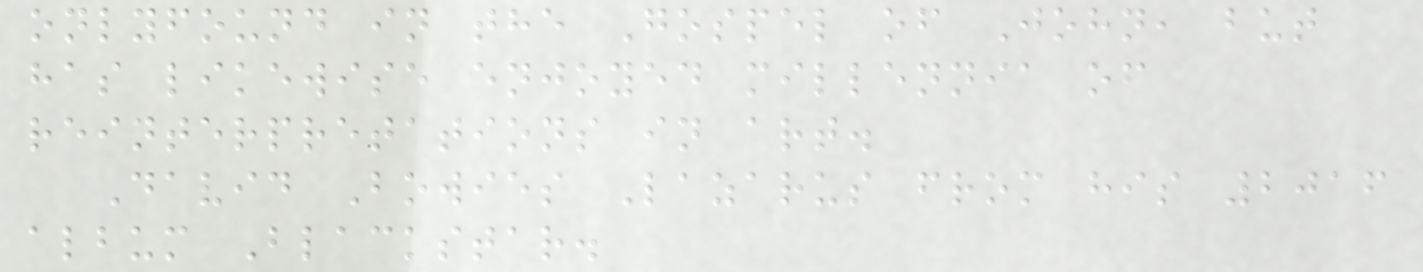onlyfound in the Gospel of John, but
has likewise enjoyed millennia of
reinterpretations in art.
David Bowies Lazarus from his 2016
album Blackstar.
